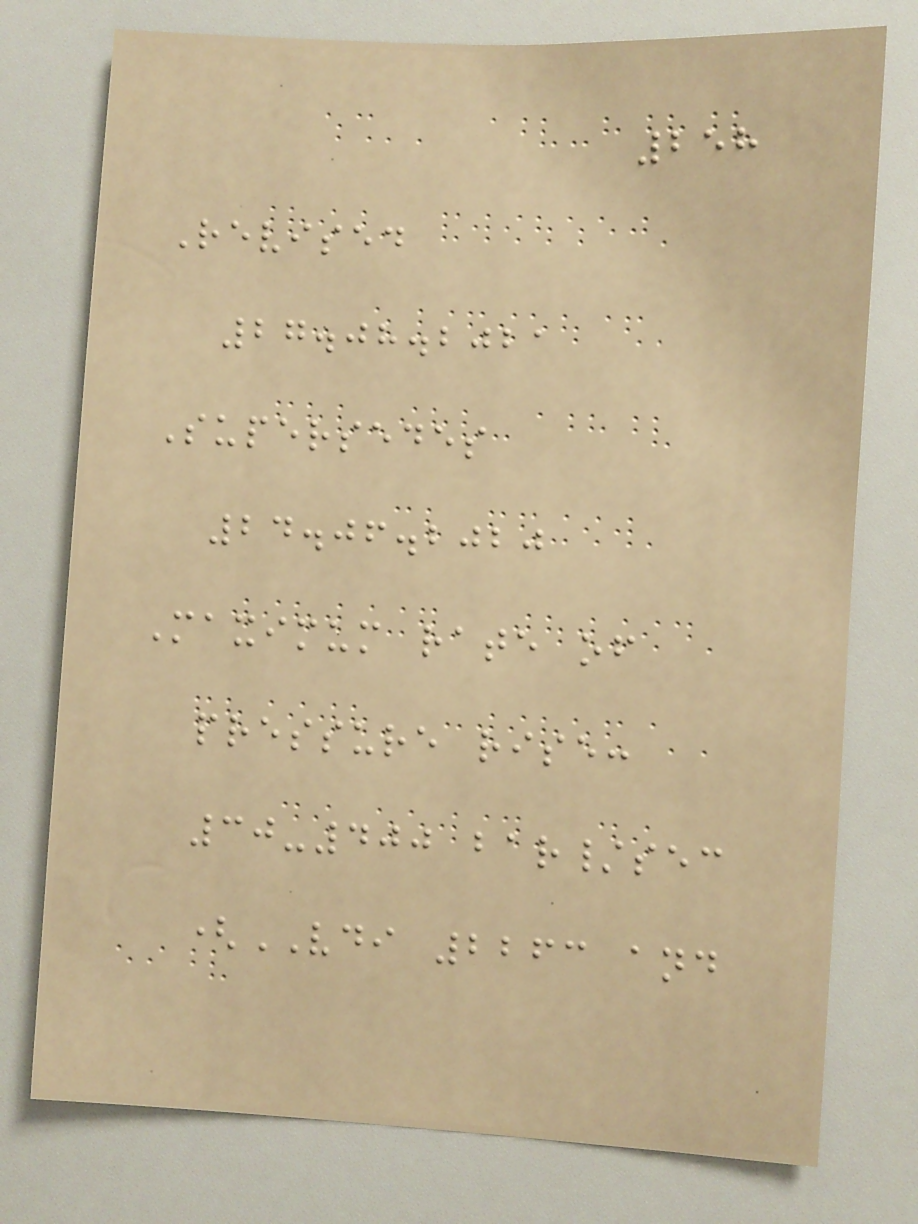258
Revised
27.08.2021
Supersedes
24.06.2020
Maximum rate of
pressure rise:
30-400 bar/sec
(VDI 2263 and
